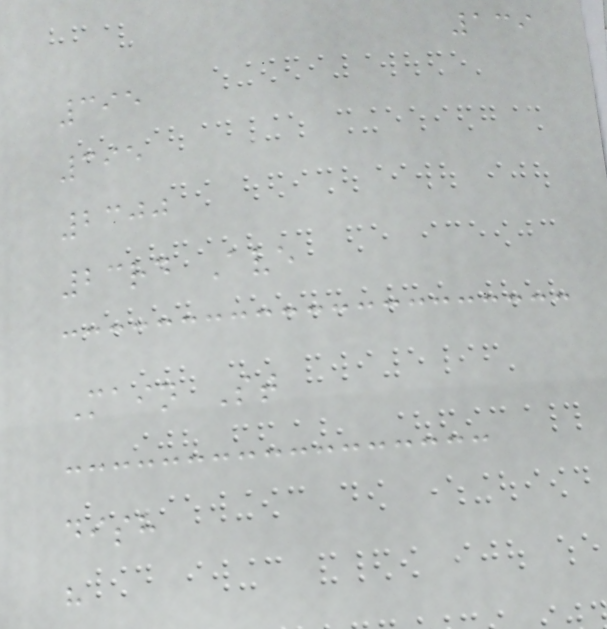139
395
395
2300
23rd Ave
Main St
dish
h
